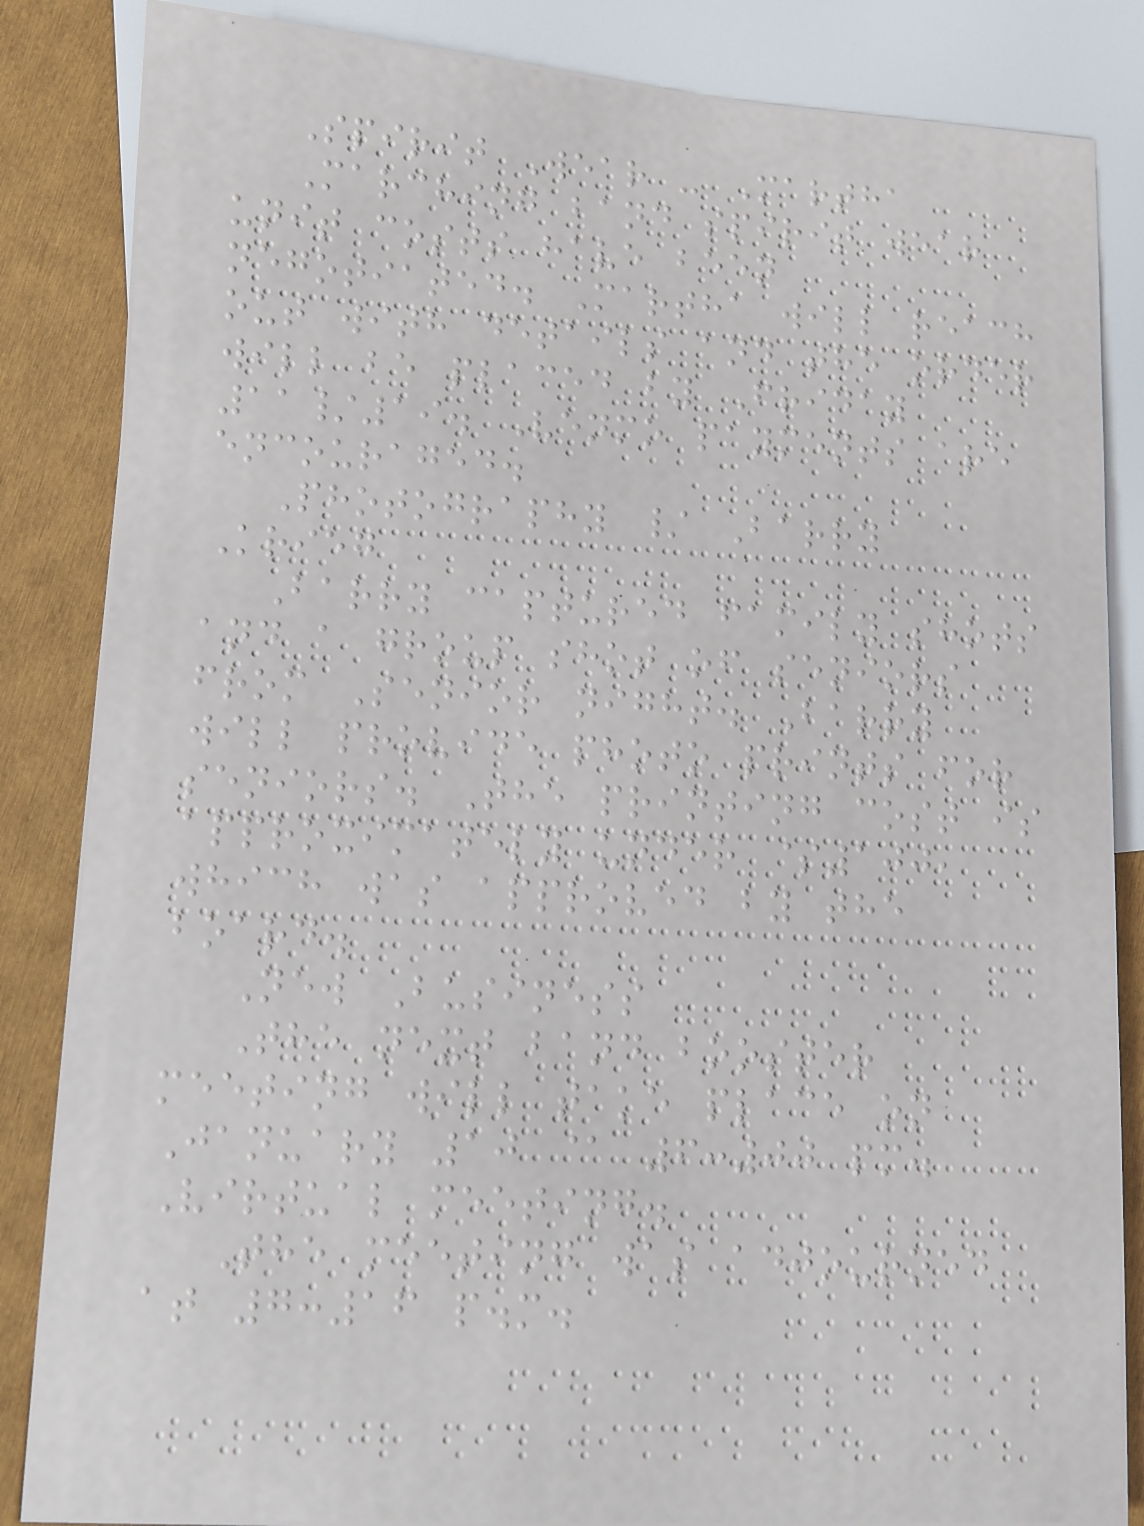Spirit Wear - Martha
Marching band spirit wear
unit costs have been
negotiated. Martha will reach
out with details and the order
will be placed by Friday
11/19. Venmo payments are
encouraged.
Photography / Barry
Krieg
Barry captured family shots
and a group shot of seniors
from Senior night. Barry
will provide photo prints for
seniors. The printing cost is
approximately under $100,
which was approved by the
board.
New Business
The next band booster
meeting will take place on
January 10 @ 6:00 pm.
Virtual meeting.
The meeting was adjourned
at 7:16 p.m.
